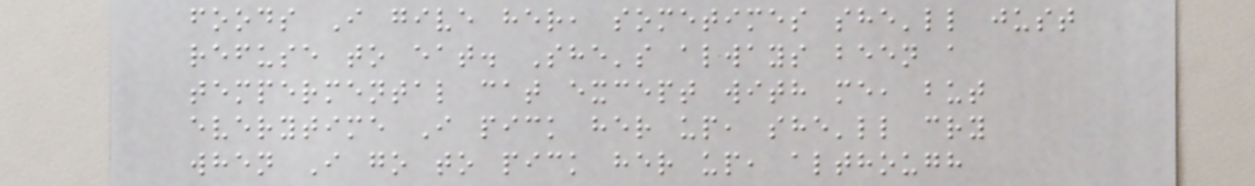foods I give her, sometimes she'll just
refuse to eat. She's always been a
tempermental cat except with me, but
everytime I pick her up, she'll cry
when I go to pick her up, although
